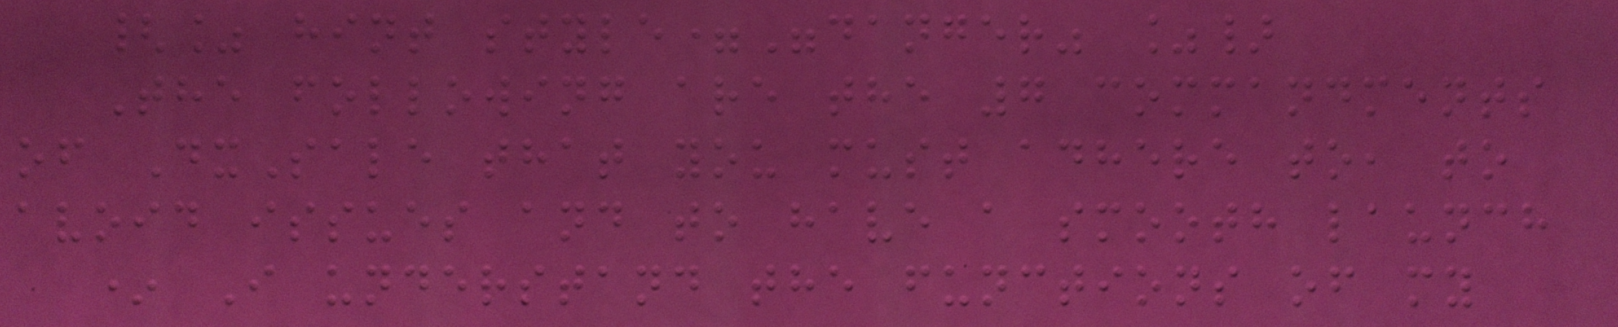{% hint style="danger" %}
The following are the 7 commandments
of DxSale that you must adhere to, to
avoid issues and to have a smooth launch
* I understand the functions of my
